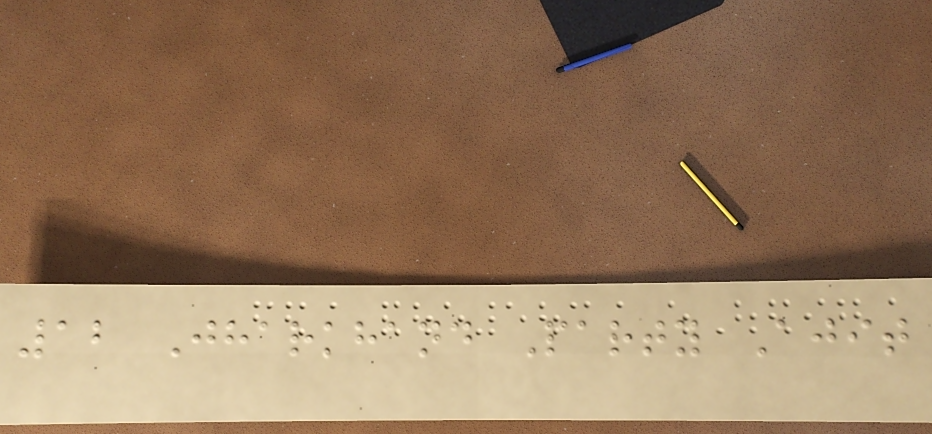12 Jharkhand Party Ajit
